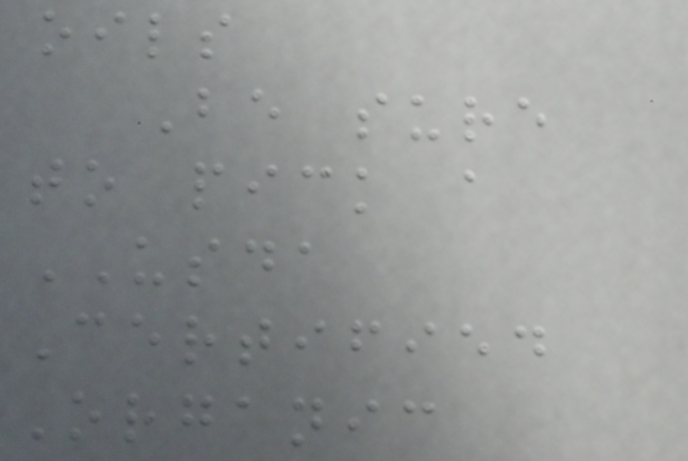oils
Be sure
to pick a
USDA
Certified
Organic
